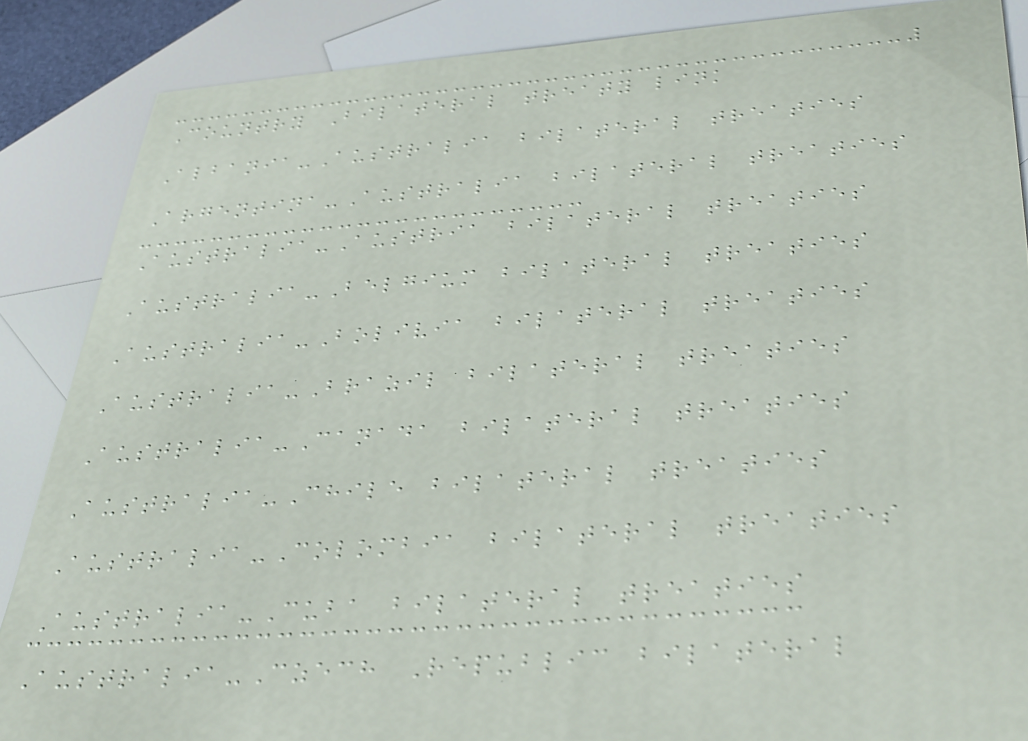Country Bilateral treaty link
Albania-Australia bilateral treaties
Argentina-Australia bilateral treaties
Australia-Austria bilateral treaties
Australia-Belgium bilateral treaties
Australia-Bolivia bilateral treaties
Australia-Brazil bilateral treaties
Australia-Canada bilateral treaties
Australia-Chile bilateral treaties
Australia-Colombia bilateral treaties
Australia-Cuba bilateral treaties
Australia-Czech Republic bilateral
